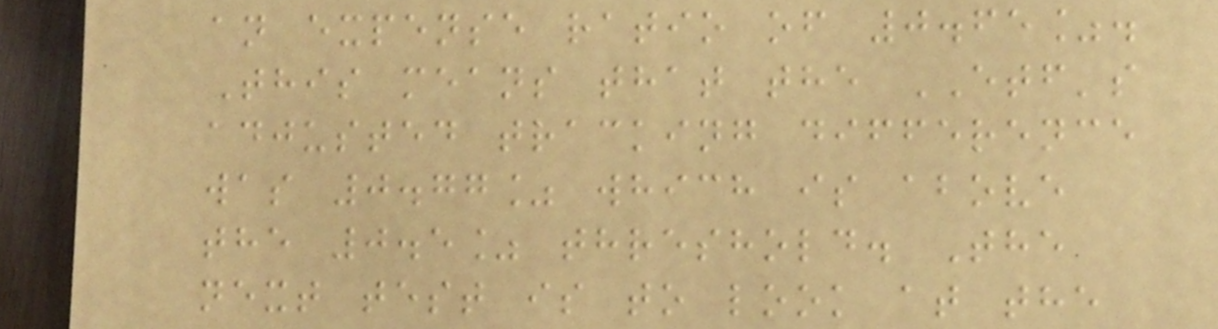an expense ratio of 0.65%.
This means that the ETF's
adjusted tracking difference
was 0.77% which is above
the 0.5% threshold. The
next test is to look at the
